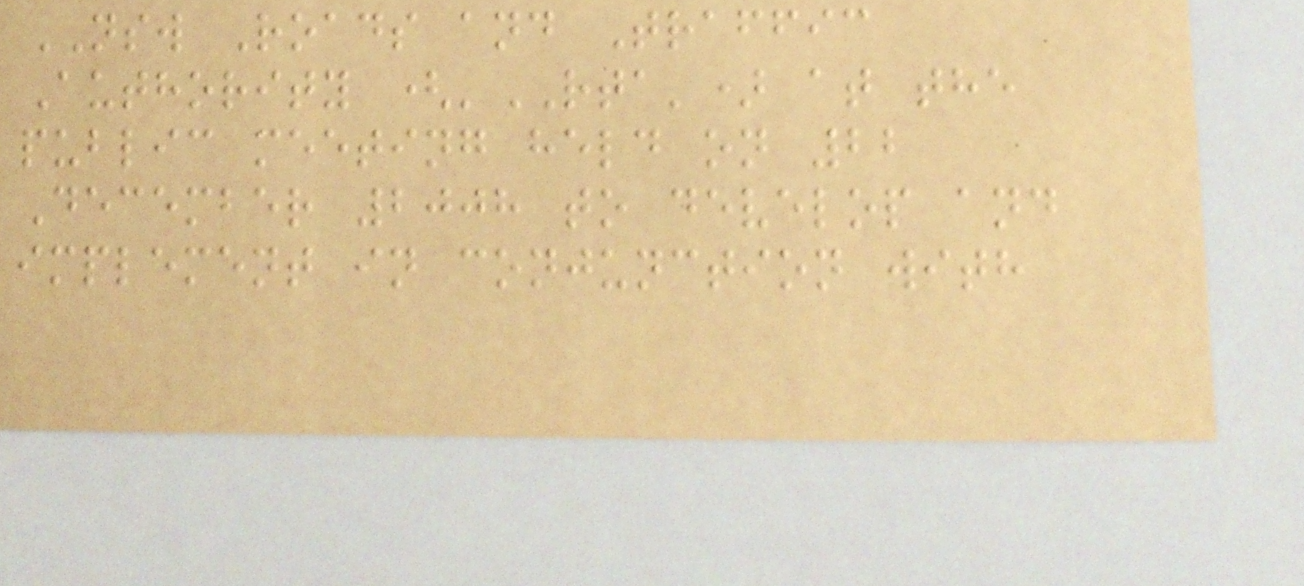NSW Roads and Traffic
Authority ('RTA') at the
public meeting held on 22
December 2008 to develop and
implement in conjunction with
